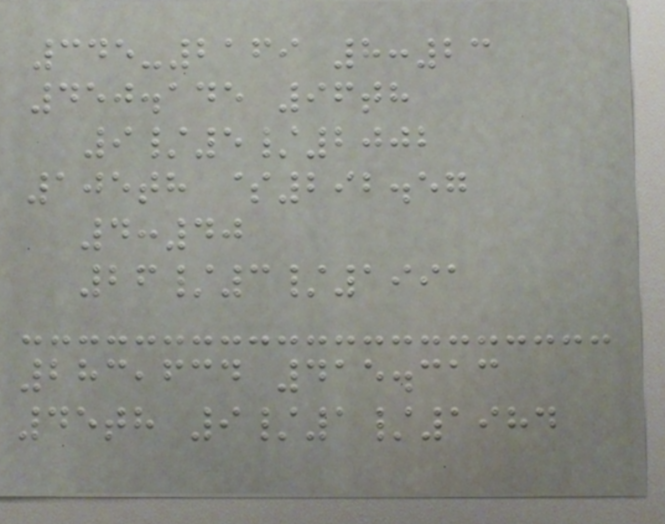345-2169 8:23
450.145 96th
9/5/2002
105th $292.57
4:40
26/3/1991
283,634 415.313
45th 9/1/1984
